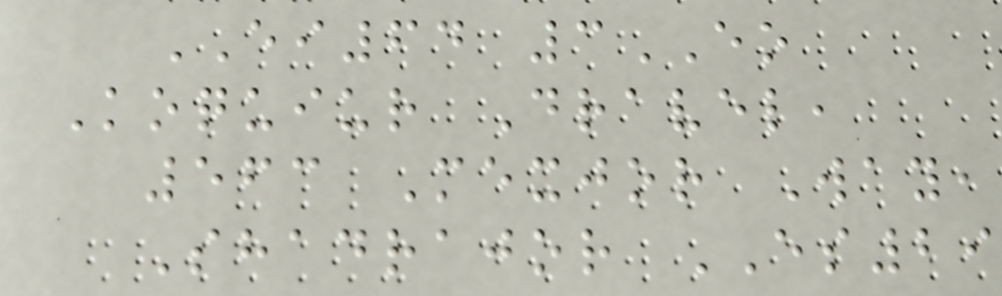EI64 3EO
Koquiur Dravel,
563 Mexjor Way,
Shadrajor ES29
